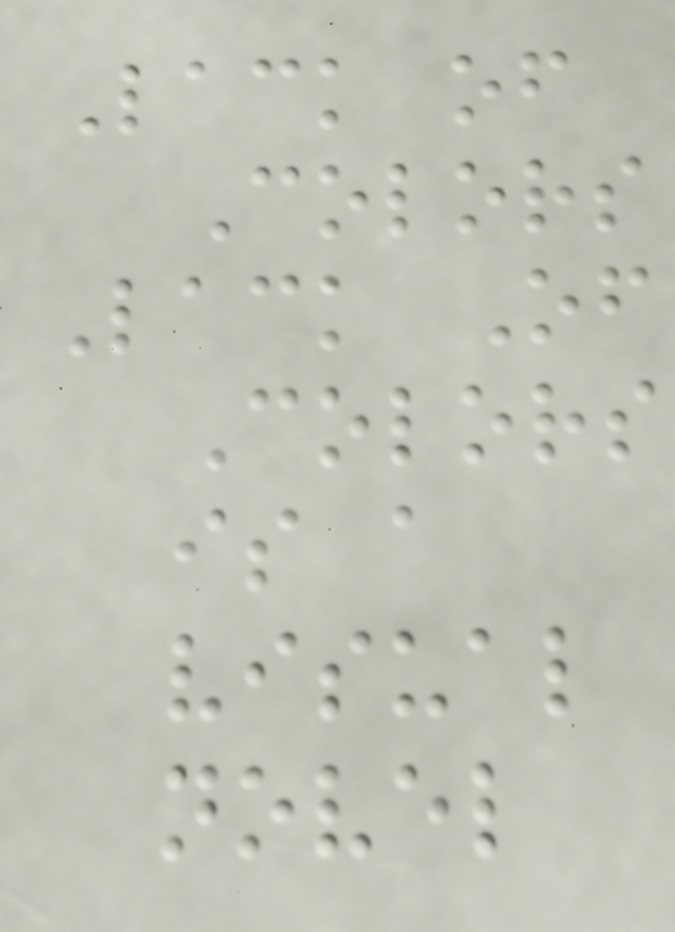Lack of
Colors
Lack Of
Colors
is a
visual
novel
